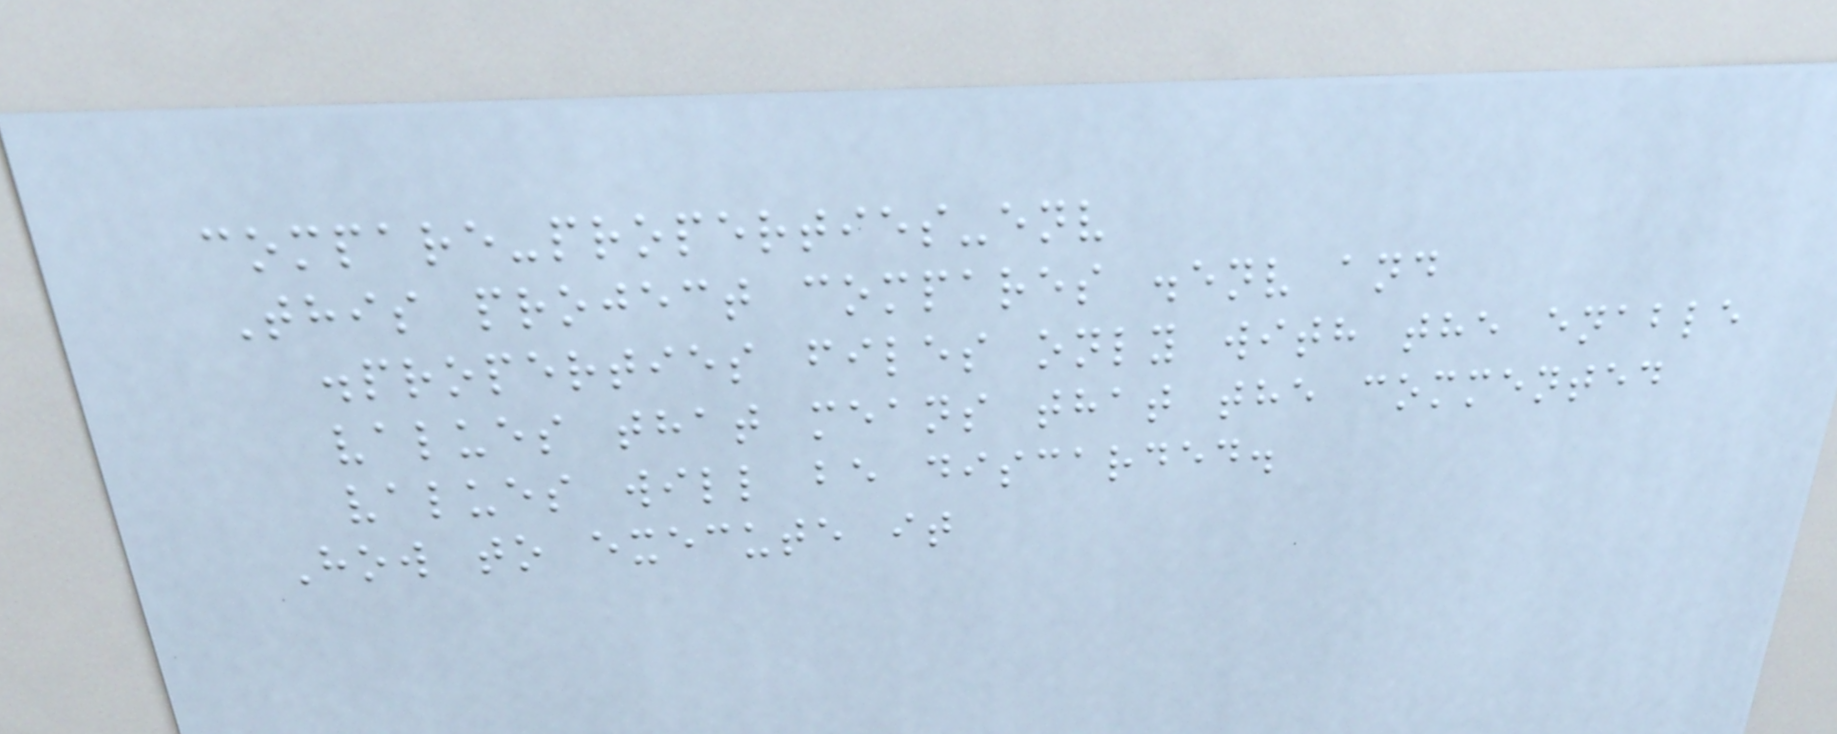compare-properties-env
This project compares .env and
.properties files only with the enable
values that means that the commented
values will be discarded.
How to execute it
